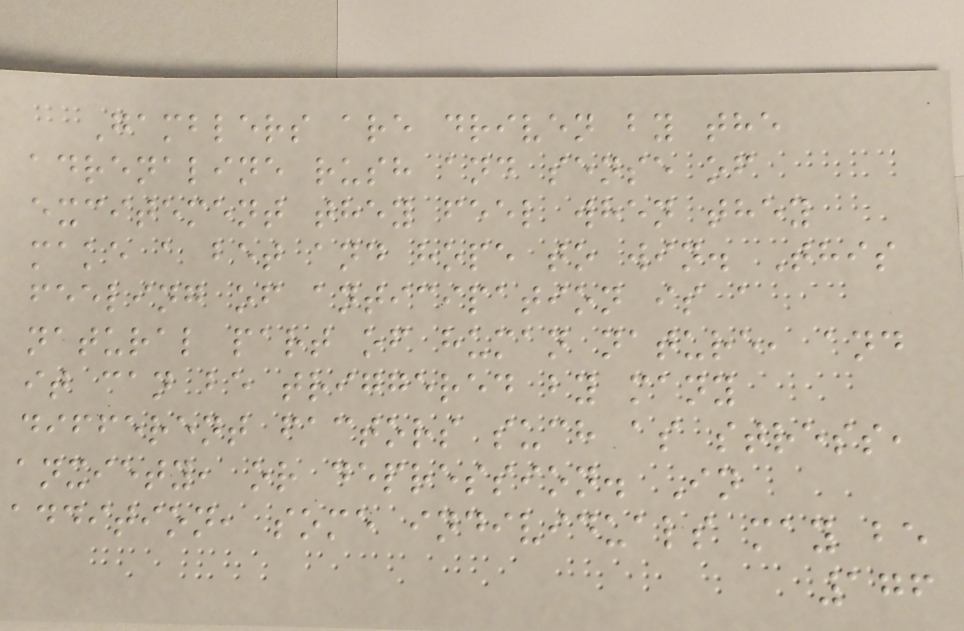Gamblers are driven by the
adrenaline rush and sense of
excitement they feel when they
make a bet and hope to win. This
feeling of anticipation is a
natural part of human nature, and
it can be triggered by many
different factors such as stress,
anxiety, or depression. In
addition, some individuals may be
176
